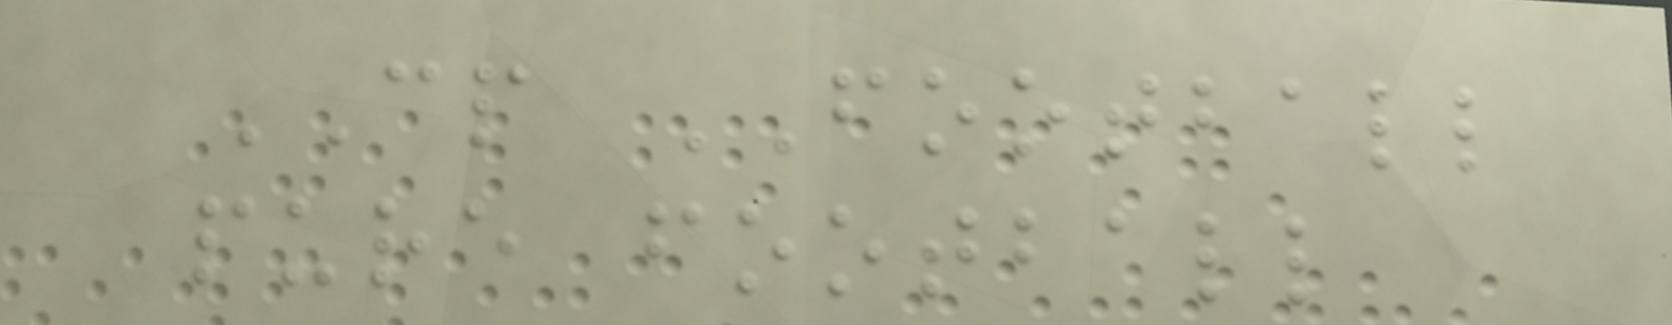CP FOOTBALL
pure football
